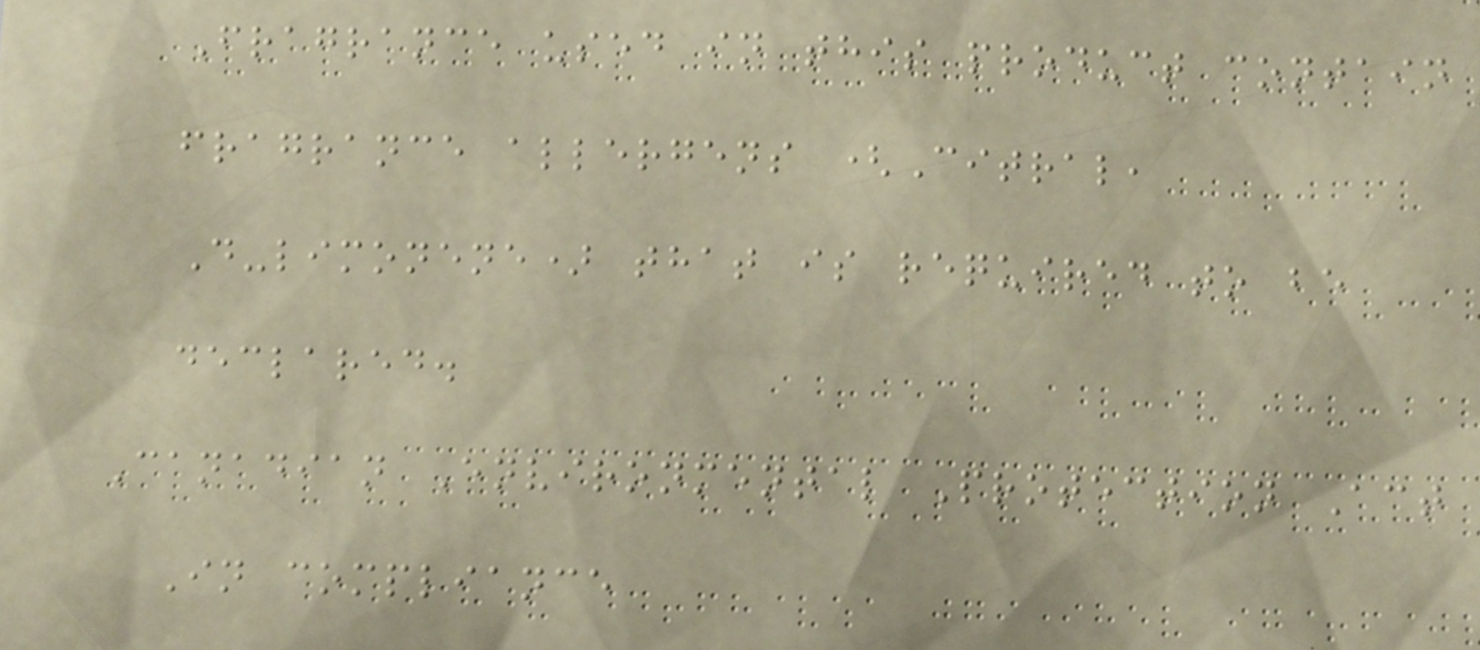Fragrance used in this product contain
fragrance allergens (Citral,
D-limonene) that is required to be
declared.
Canadian Environmental Protection Act
In compliance
